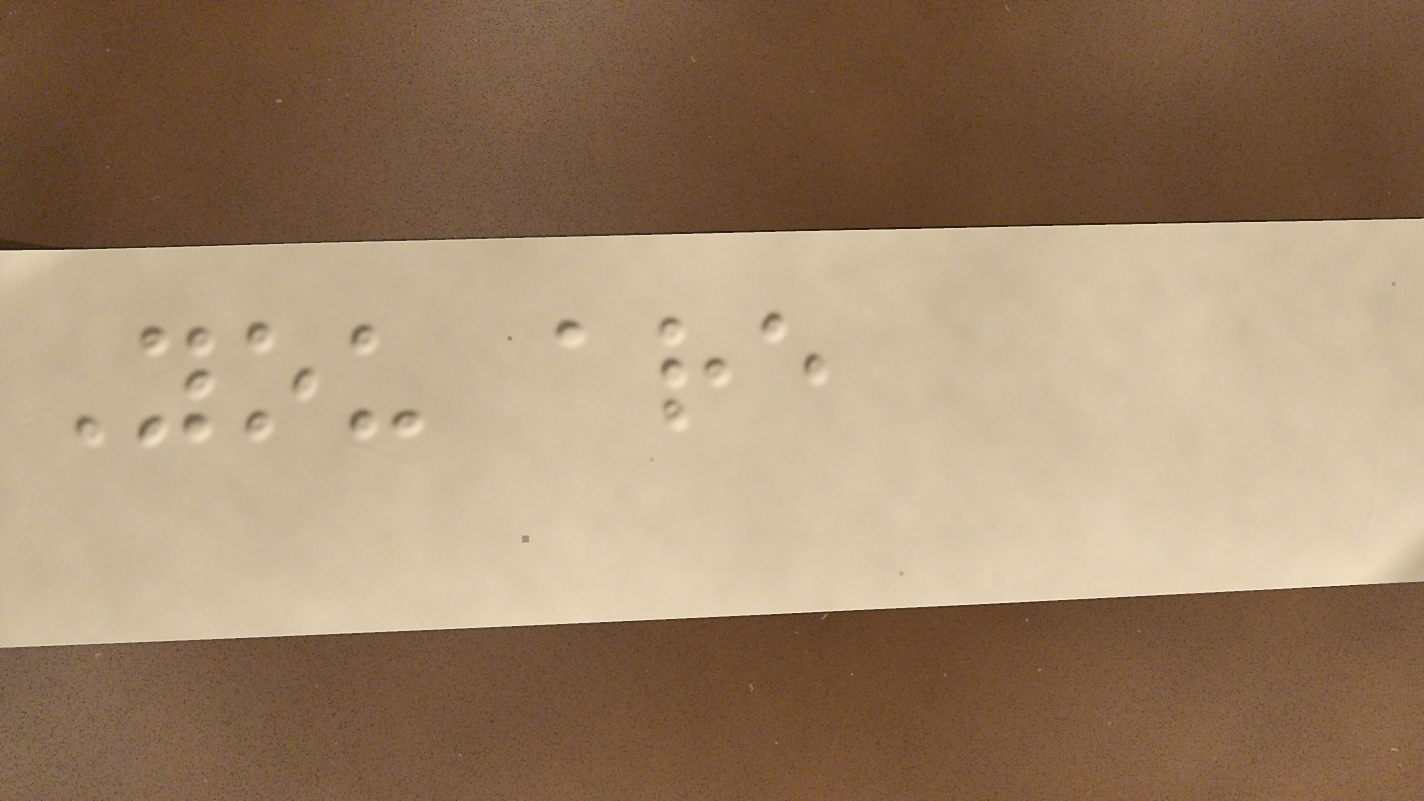You are
